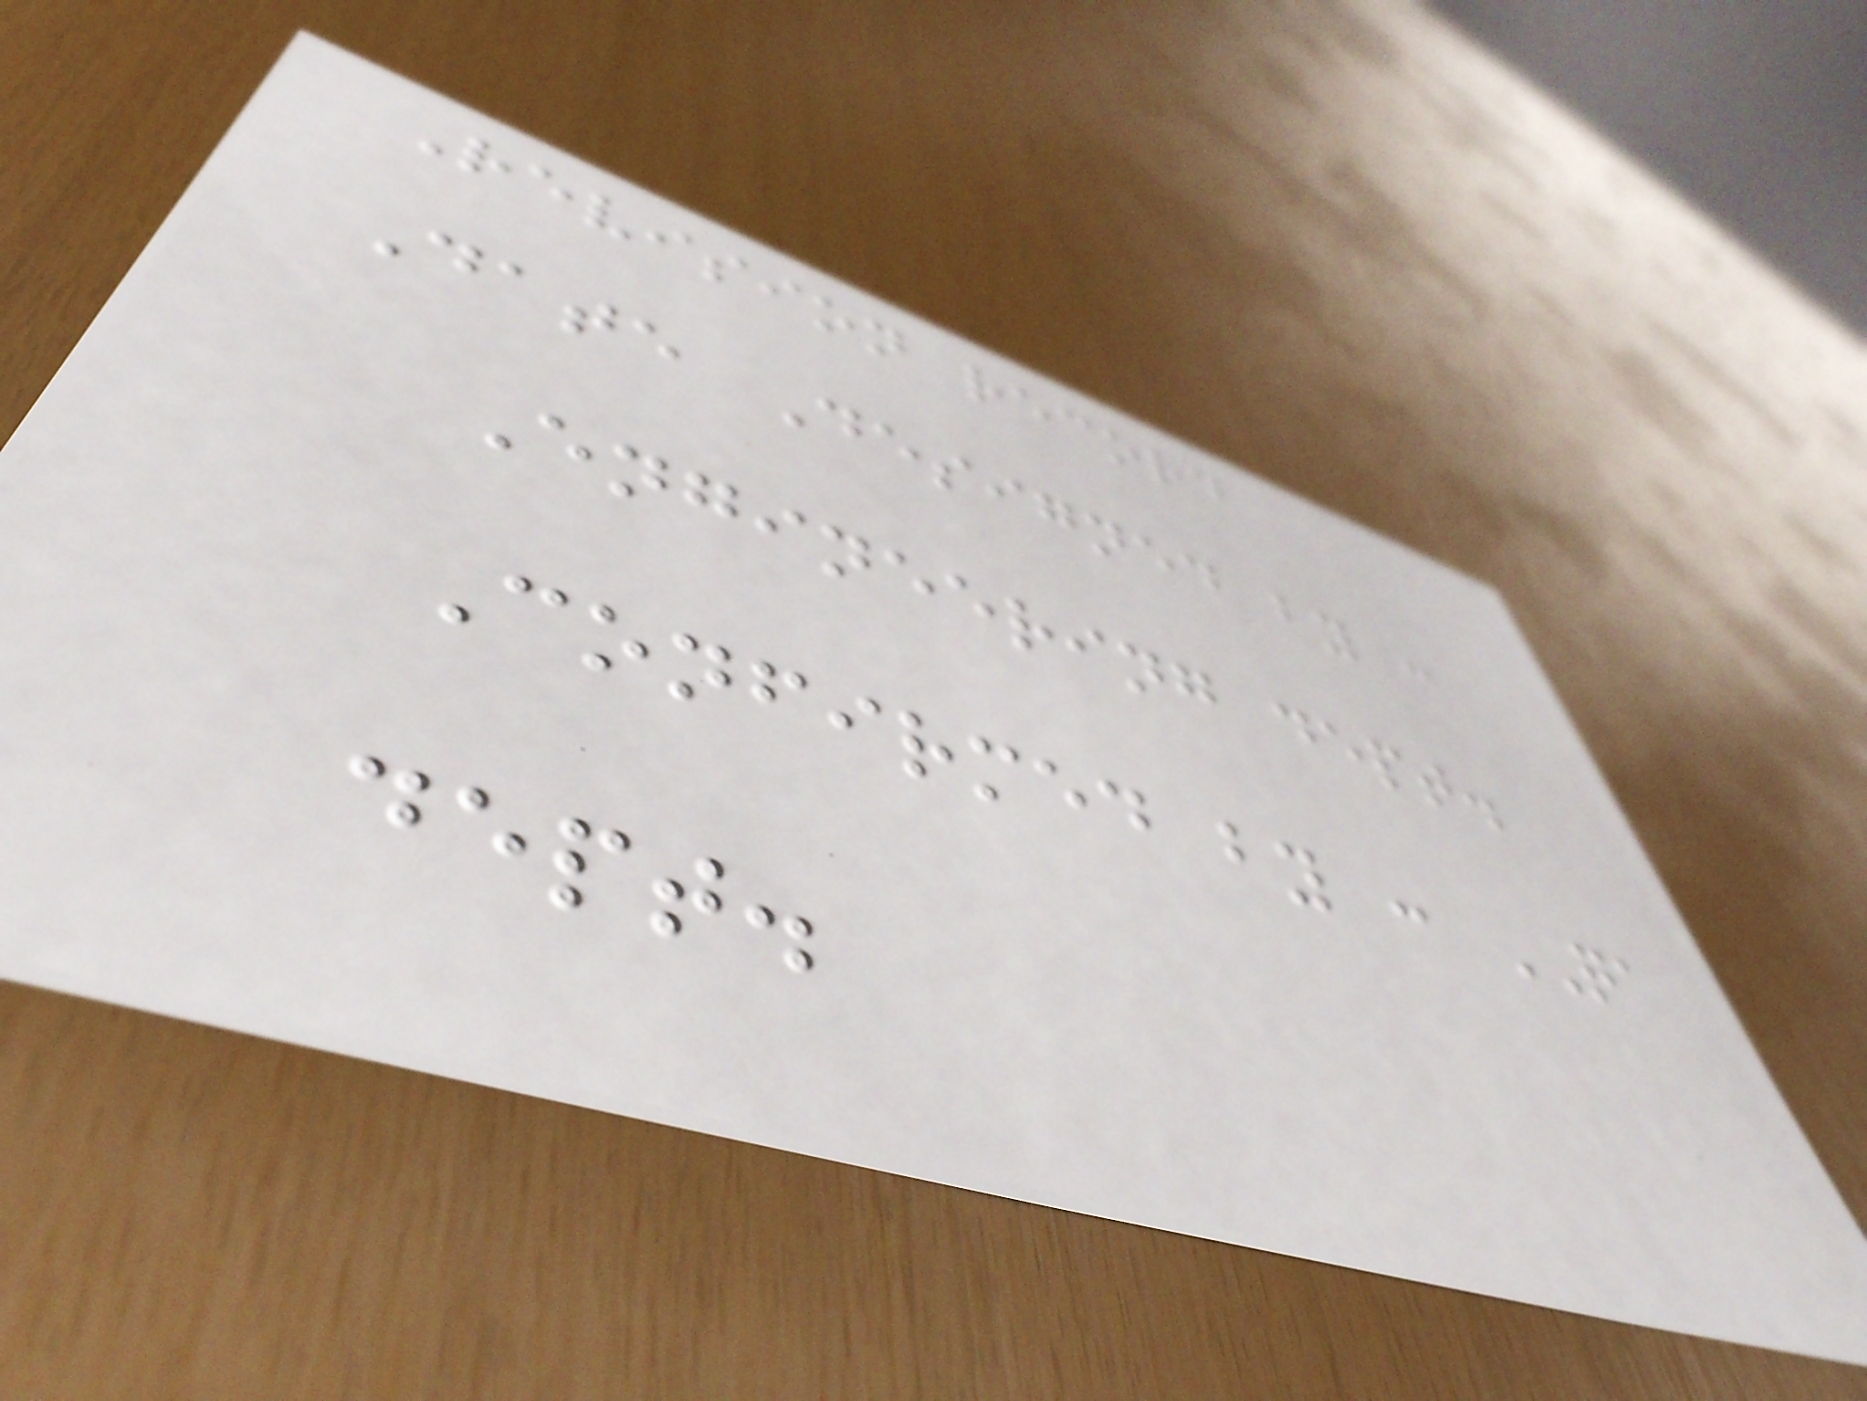Revision record
Date Designed by :
Engineering dept.
Confirmed by : QA
dept.
